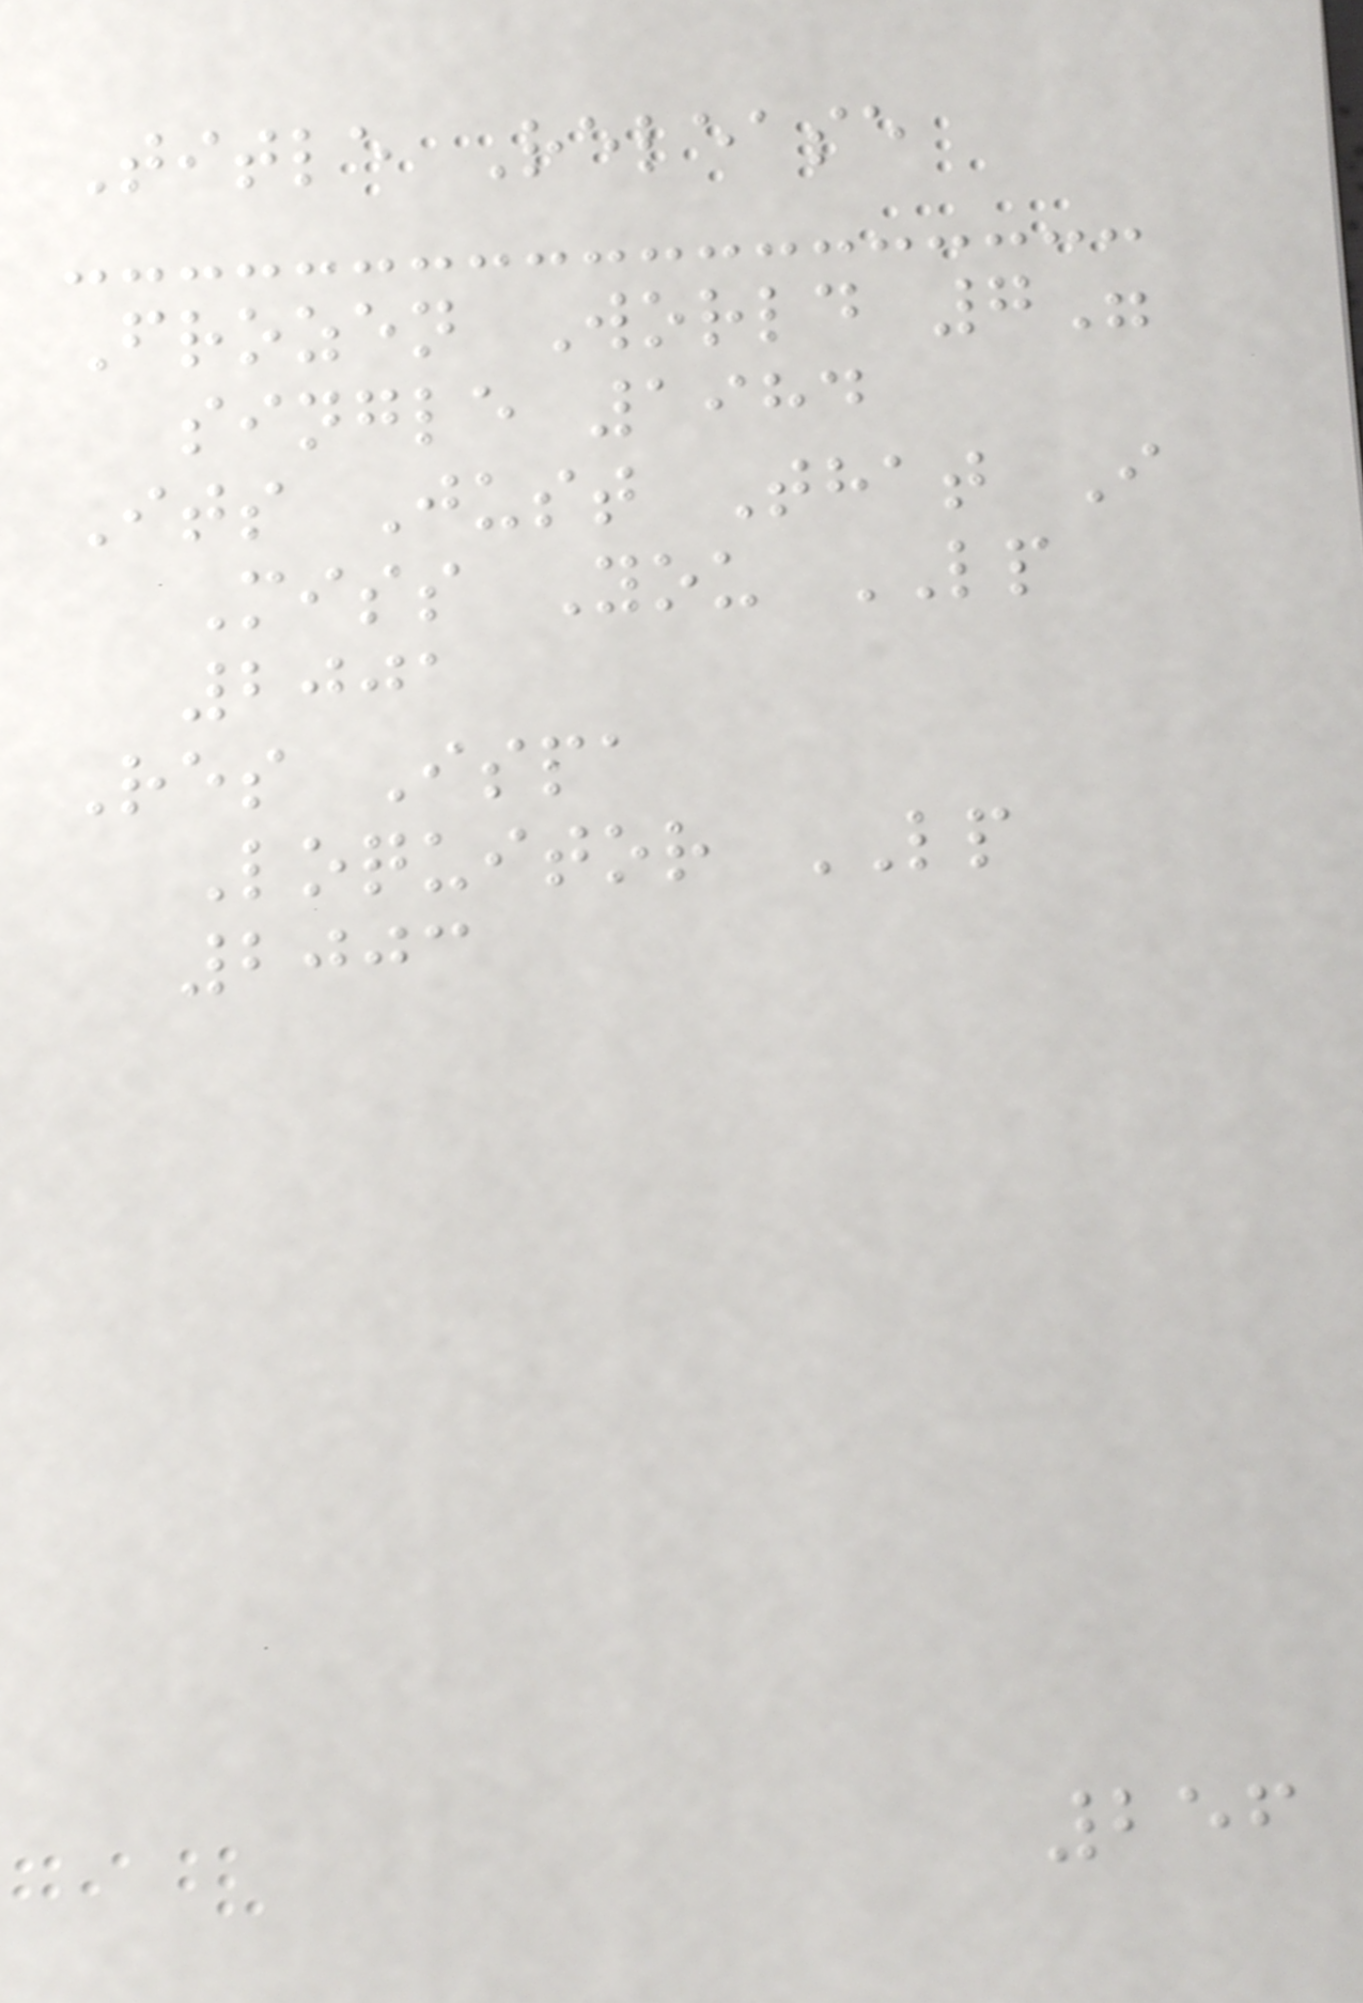Title Release
Frozen World 7"
single 1984
Its Just That I
Miss You LP
2001
Res Ispa
Loquitor LP
2003
256
